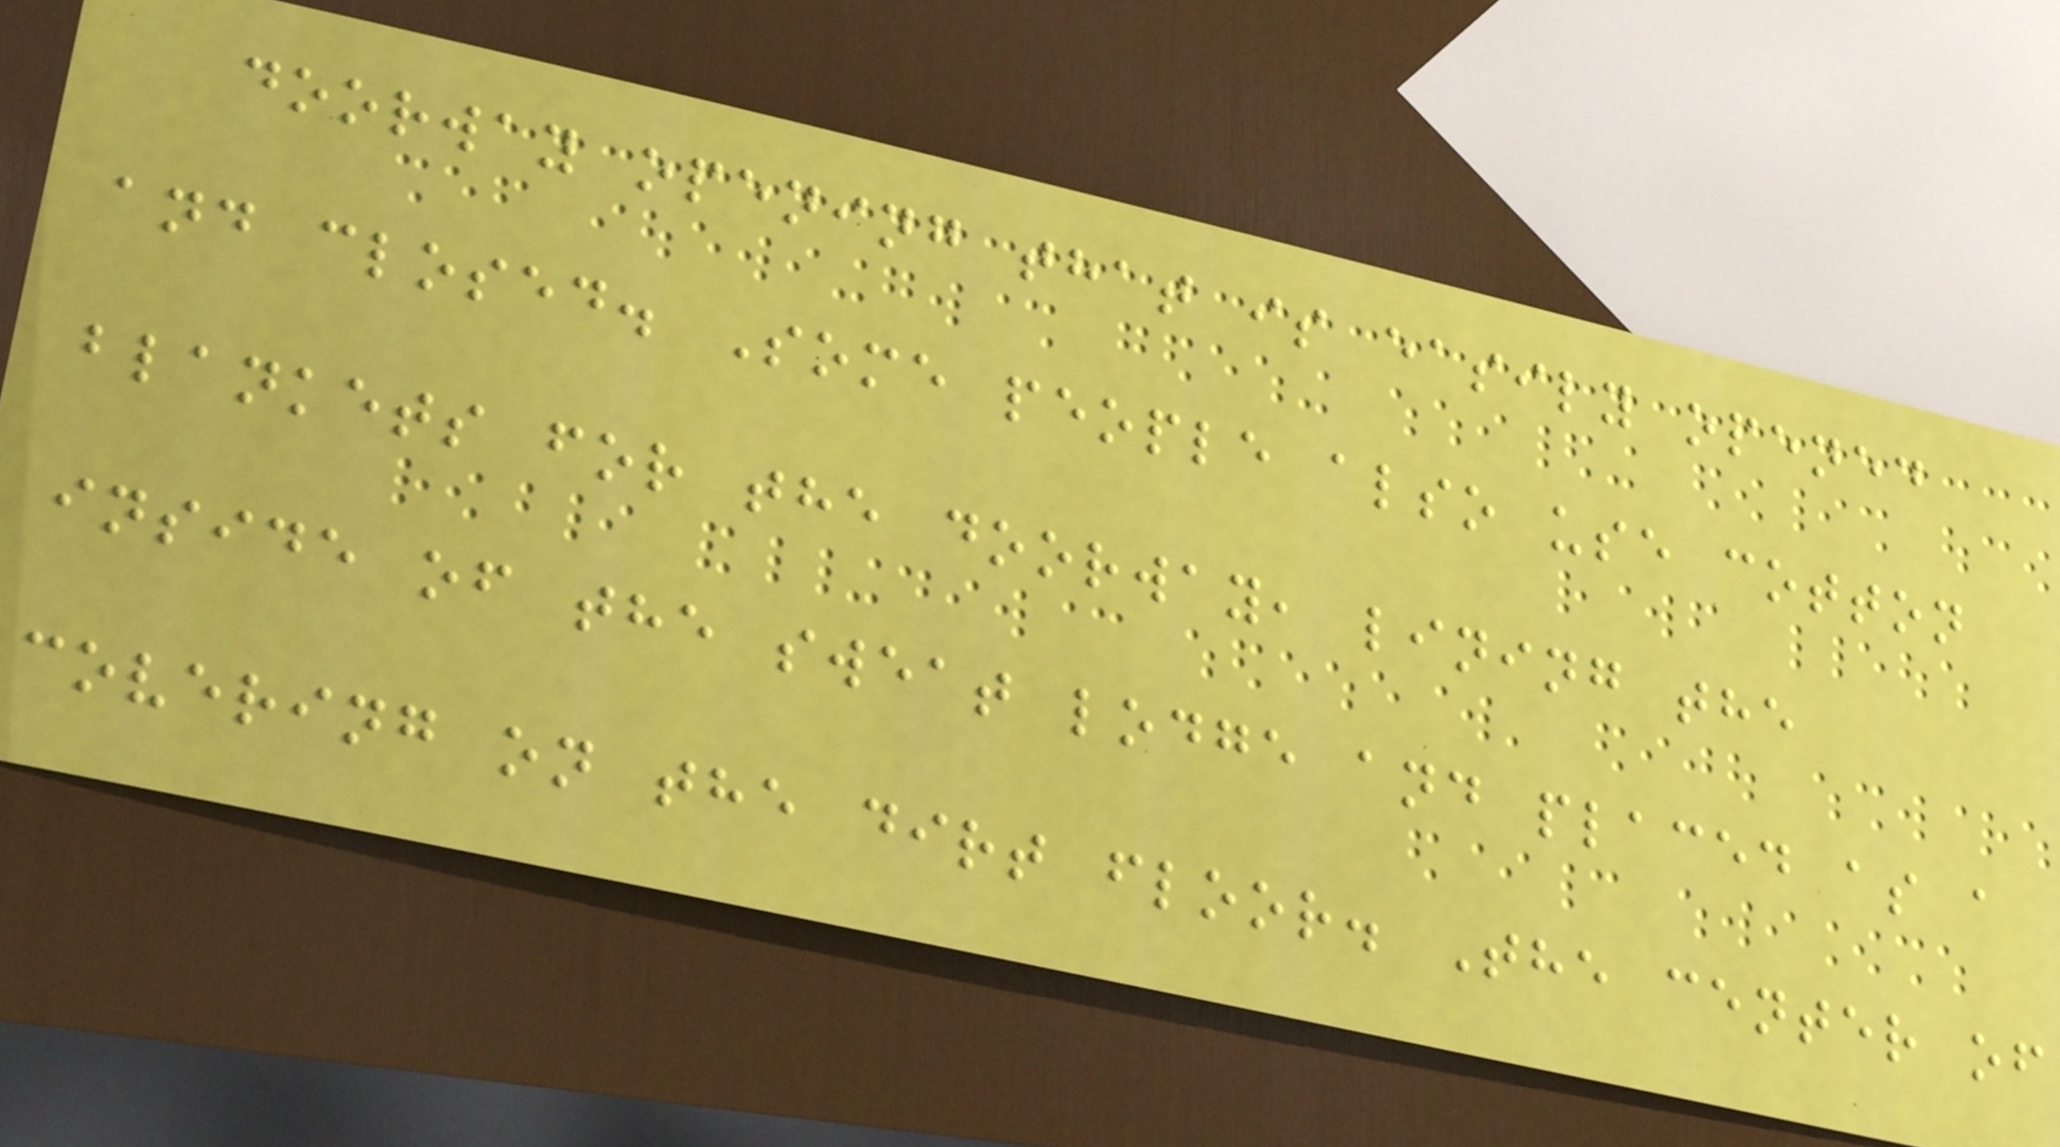doorway opening that is easily opened
and closed. Some people also use cotton
blankets for the doorway, lining the
inside of the sweat lodge and placed as a
covering on the dirt floor. The center of
